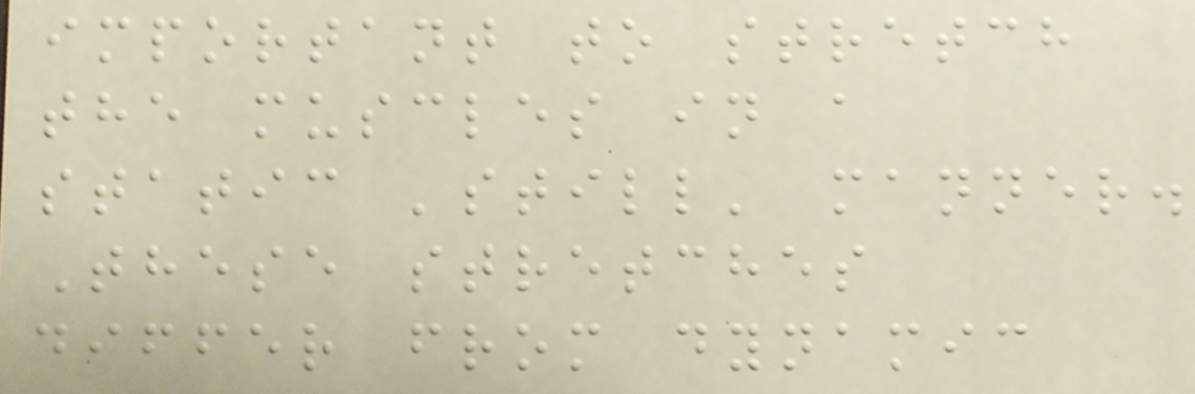important to stretch
the muscles in a
static 'still' manner.
These stretches
differ from dynamic
